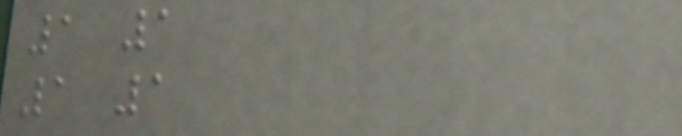1 1
1 1
